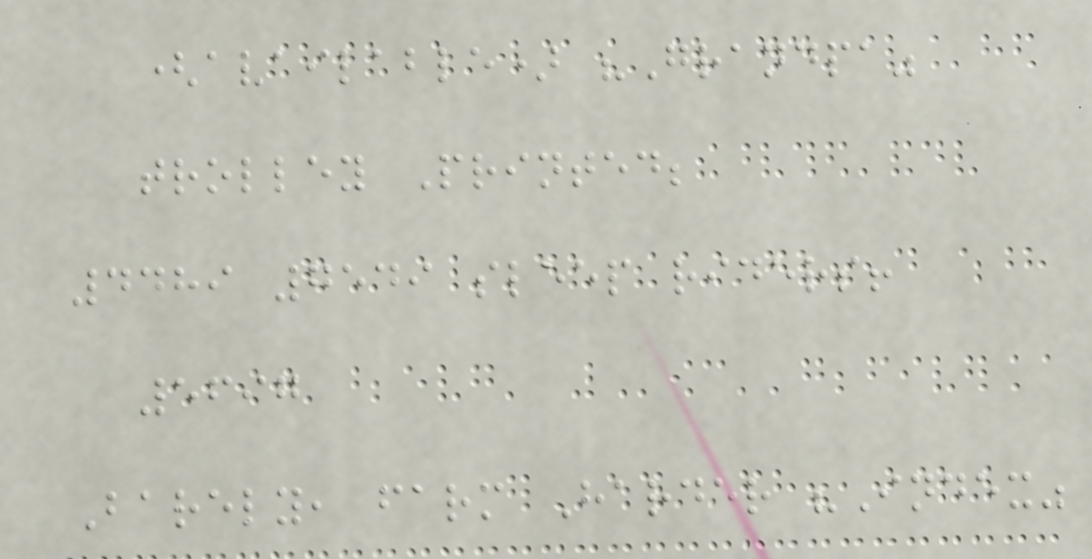(available) "Grandpa"
trolley Printed;
4489 7549 sleep riders!
5697
Barely, farm Harder "Index"
